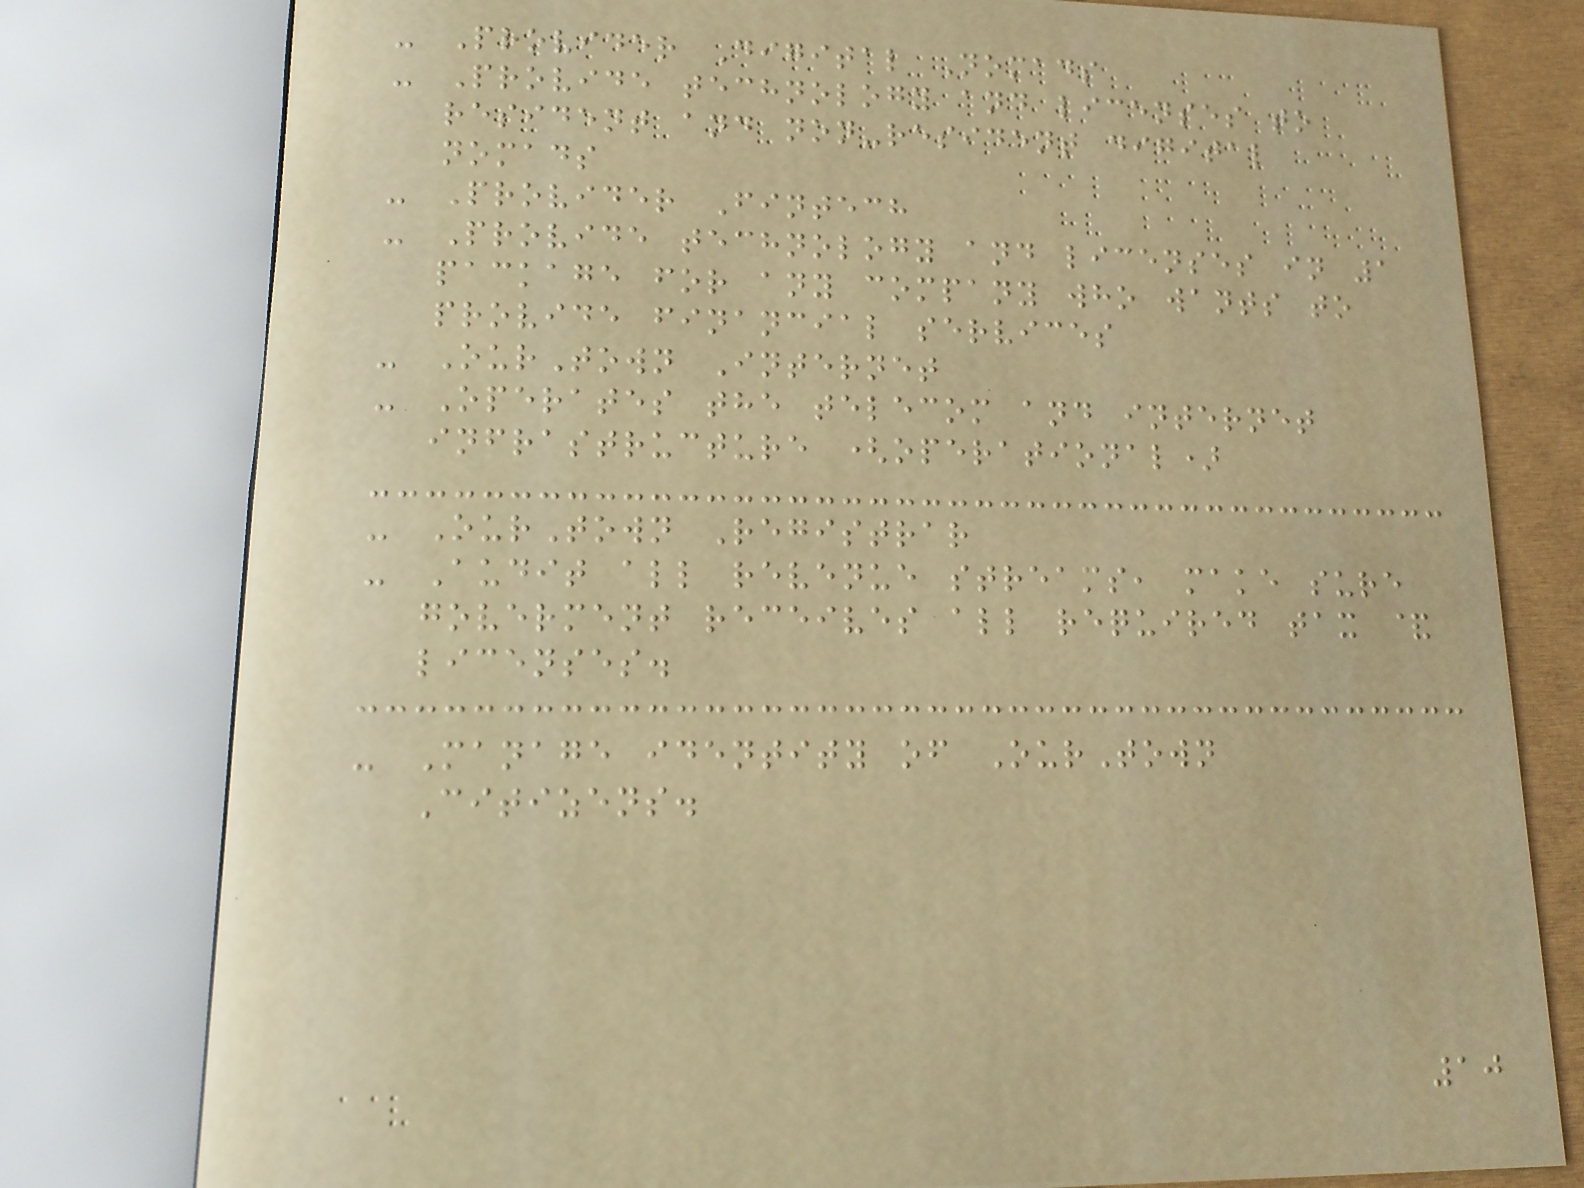- Provider Digital Nomads
- Provide technology and licenses to
resident and non-resident digital
nomads
- Provider Fintech
- Provide technology and licenses in 1
package for any company who wants to
provide financial services
- OurTown Internet
- Operates the telecom and internet
infrastructure (operational)
- OurTown Registrar
- Audit all revenue streams, make sure
goverment receives all required tax &
licenses.
- Manage identity of OurTown
Citizens.
10
